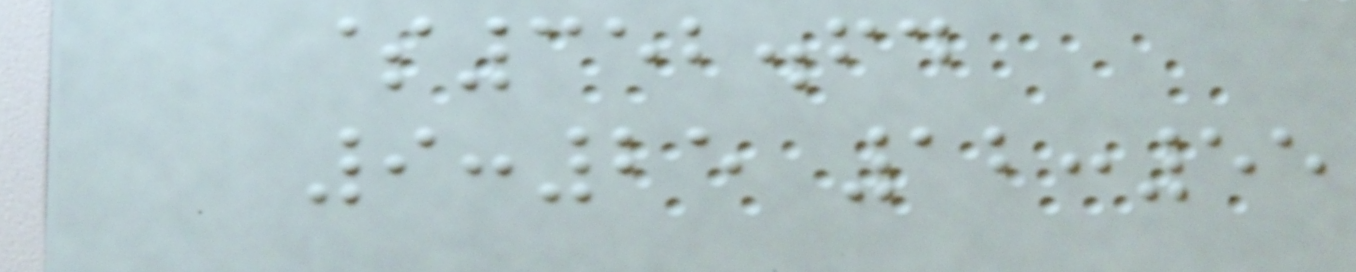$352.64
9:25 12:55
